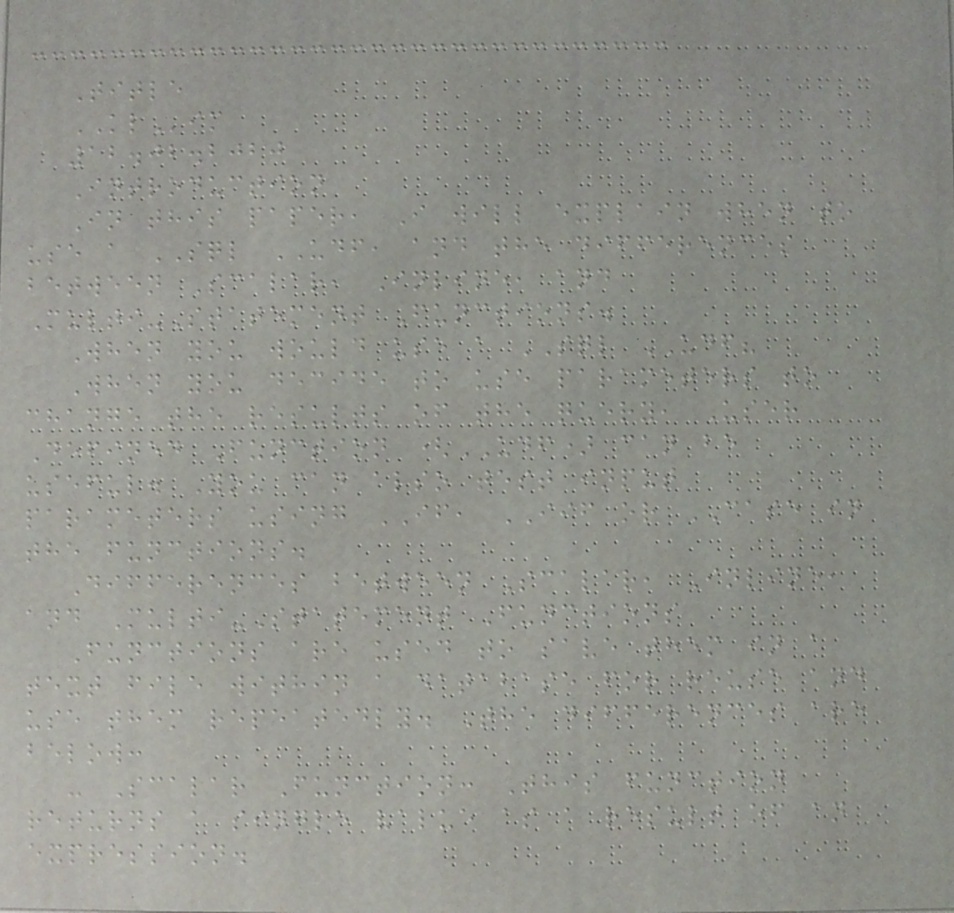Title
KLim
12.02.2020
Introduction
In this paper, I will explain when to
use a SQL UDF, and the differences
between Scalar, Inline, and
Multi-Statement Functions.
When you would use a SQL UDF?
When you decide to use parameters to
change the results of the query, User
Defined Function (UDF) can be
useful. You can also test input
parameters using IF, IIF or CASE in
the functions.
Differences between Scalar, Inline,
and Multi-Statement Functions
Functions are used to save them in a
text file within a database for reuse and
use them repeatedly. The differences are
below:
- Scalar Function: This function
returns a single value as a result of an
expression.
